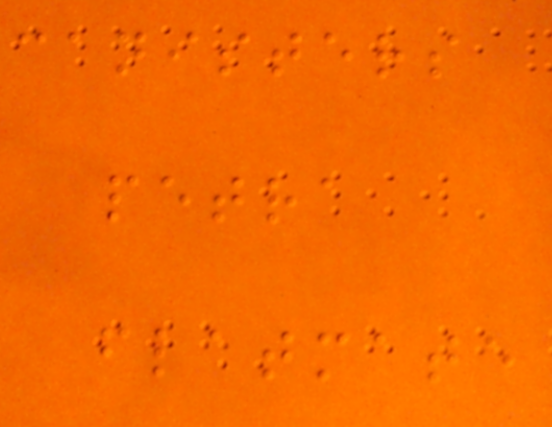canisters
petra
flatmate
